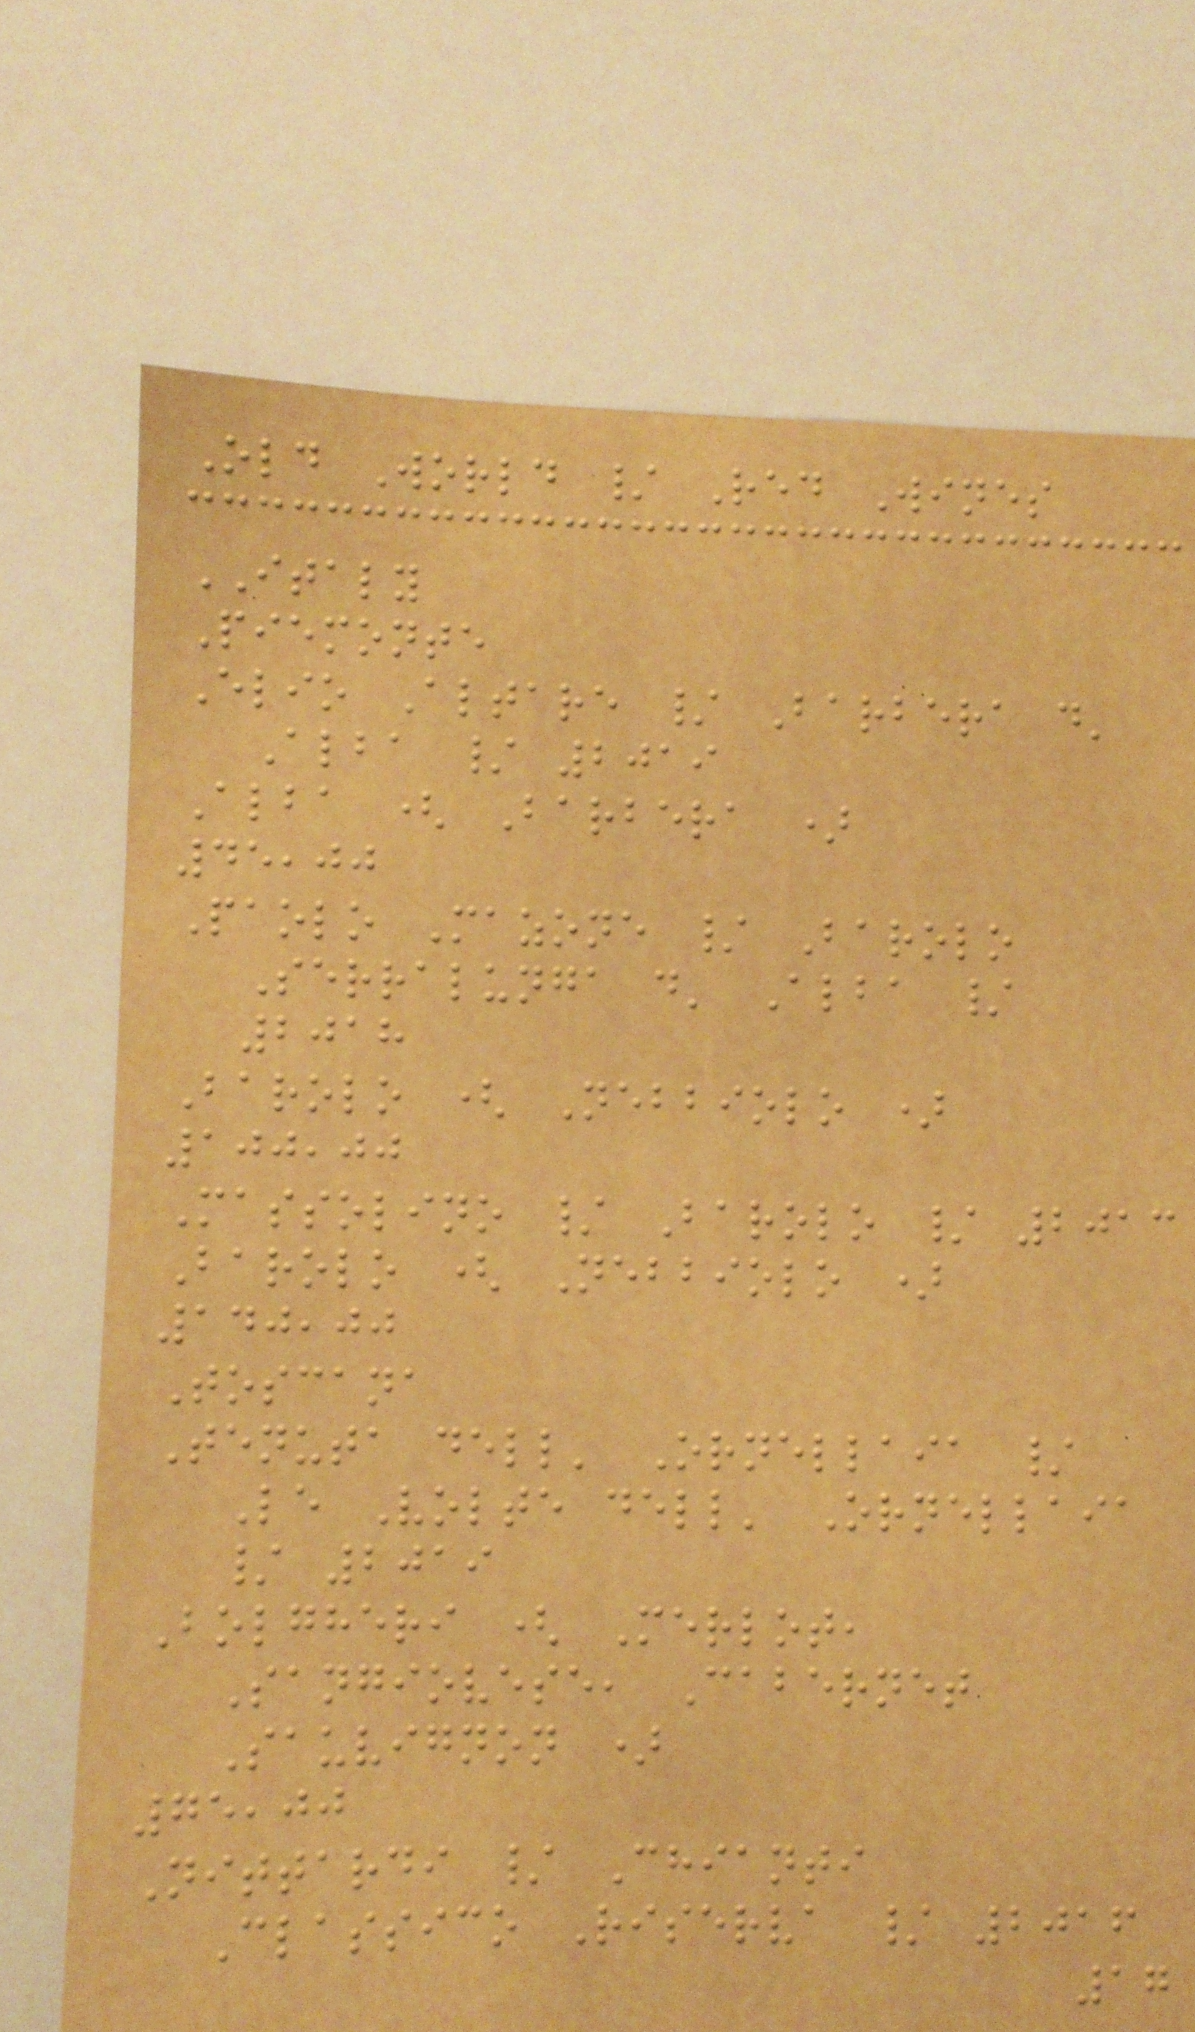Old World / Red Wines
ITALY
Piemonte
Elio Altare / Barbera d'
Alba / 2019
Alba ( Barbera )
45,00
Paolo Mazone / Barolo
Serralunga d' Alba /
2018
Barolo ( Nebbiolo )
100,00
Massolino / Barolo / 2013
Barolo ( Nebbiolo )
140,00
Toscana
Tenuta dell' Ornellaia /
Le Volte dell' Ornellaia
/ 2019
Bolgheri ( Merlot,
Sangiovese, Cabernet
Sauvignon )
75,00
Nittardi / Chianti
Classico Riserva / 2016
17
